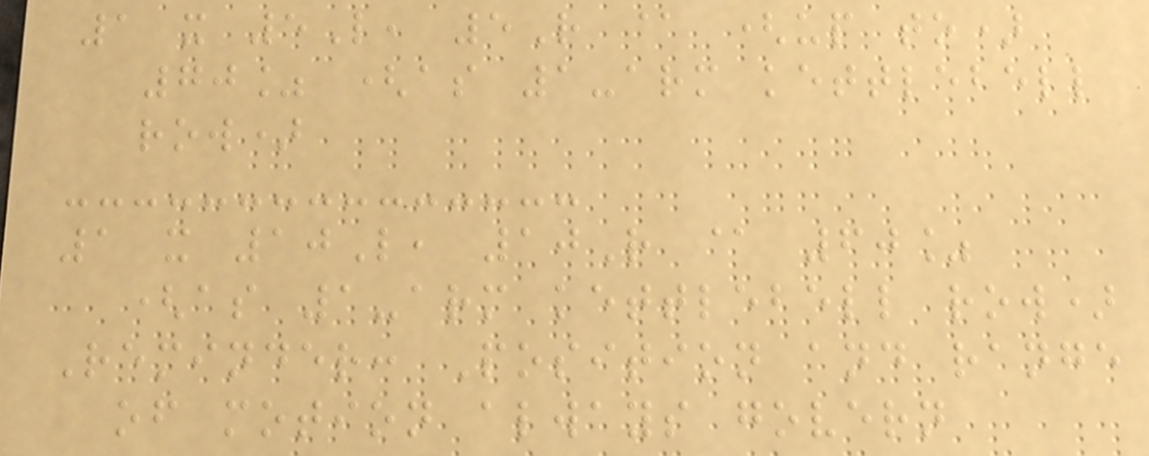1 x 5L, 5R @ (up to)
70% (as 1-arm kettlebell
row)
1 x 10L, 10R @ 60%
(as 1-arm kettlebell row)
Reminder: Position and range
of motion always govern
